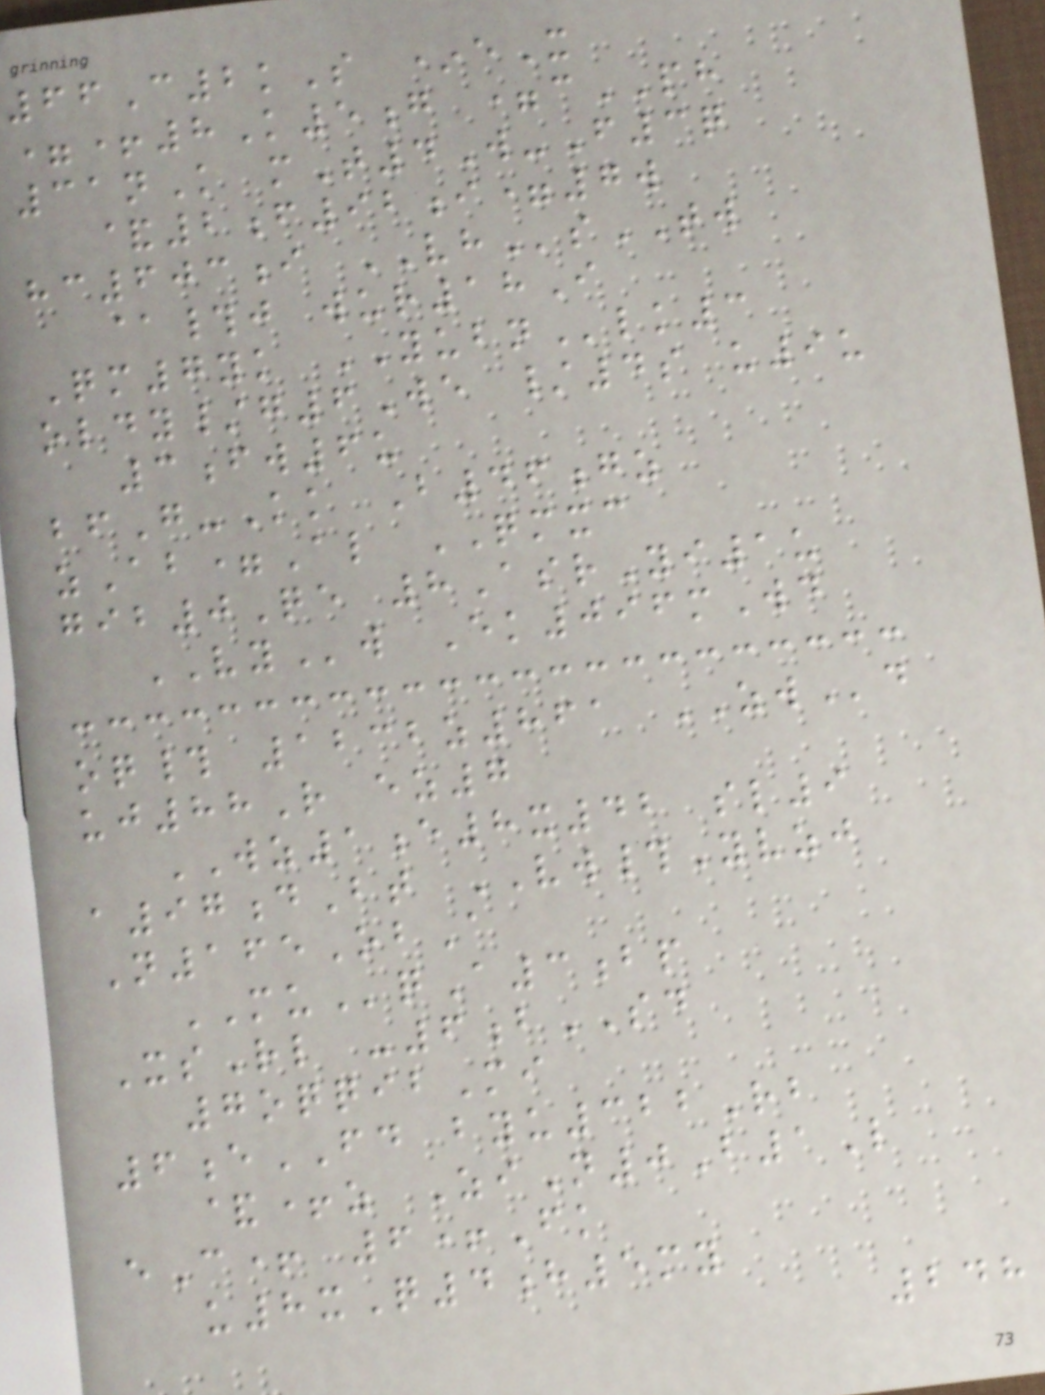66C2kS *eX
=+8K5g =cPH
31nK mT4W-F3q
&2f92i=7w
hc603i VHsTW
@#j wur18I
Qm7yk YUBNlk3
oldy/g6We /4s u9u
3fw6u
bfG-Kk B46gz
zAb=Al QMXC
gib0Qe 8AsrYi1u
VYw Ek096mWd
oq# 1232z861 ZWd
uj88R ez7
WZ1e8x42 sl9
a97dBt VW#Yvzj
N165ObA
MUqA3bp
XsRl -6bSD
7oqqibMi
6eFD byu322Rb
&+z ZiN0B1L
eC+ 6+Fk
u8xQ4h5my
248
